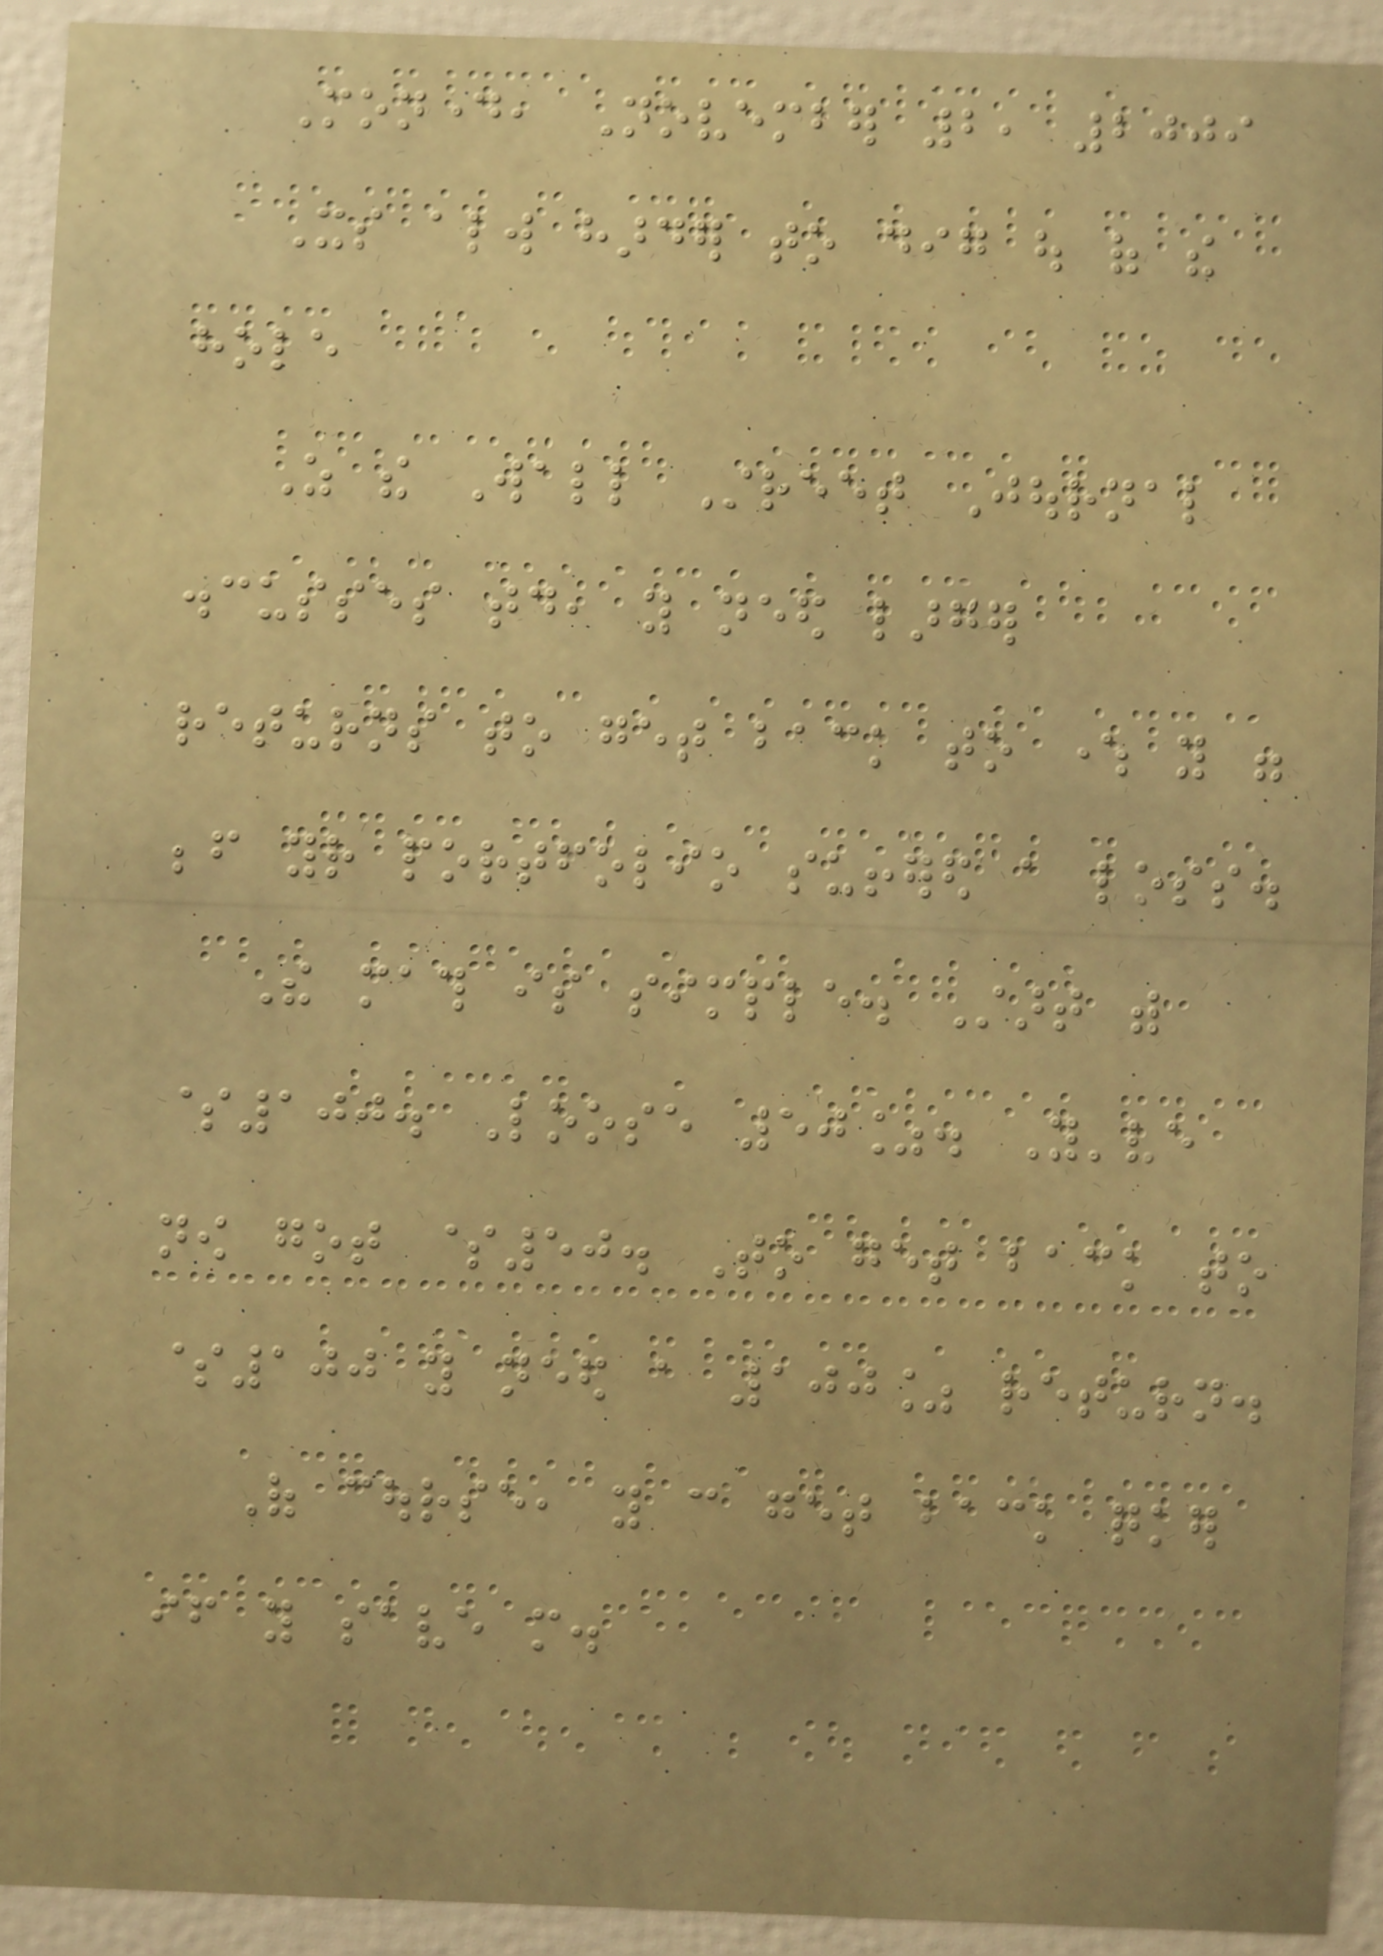Monday, November 2, 2009
Its always harder to dig out of the
hole
As the Wall Street Journal
discusses today, you need larger
returns to get back to where you were
before your portfolio suffered a loss.
The math is simple. Start with
$100. Loose 50%. You've
now got $50. To get back to
$100 you need a 100% return.
Of course, you can get back quicker
if you save more.
